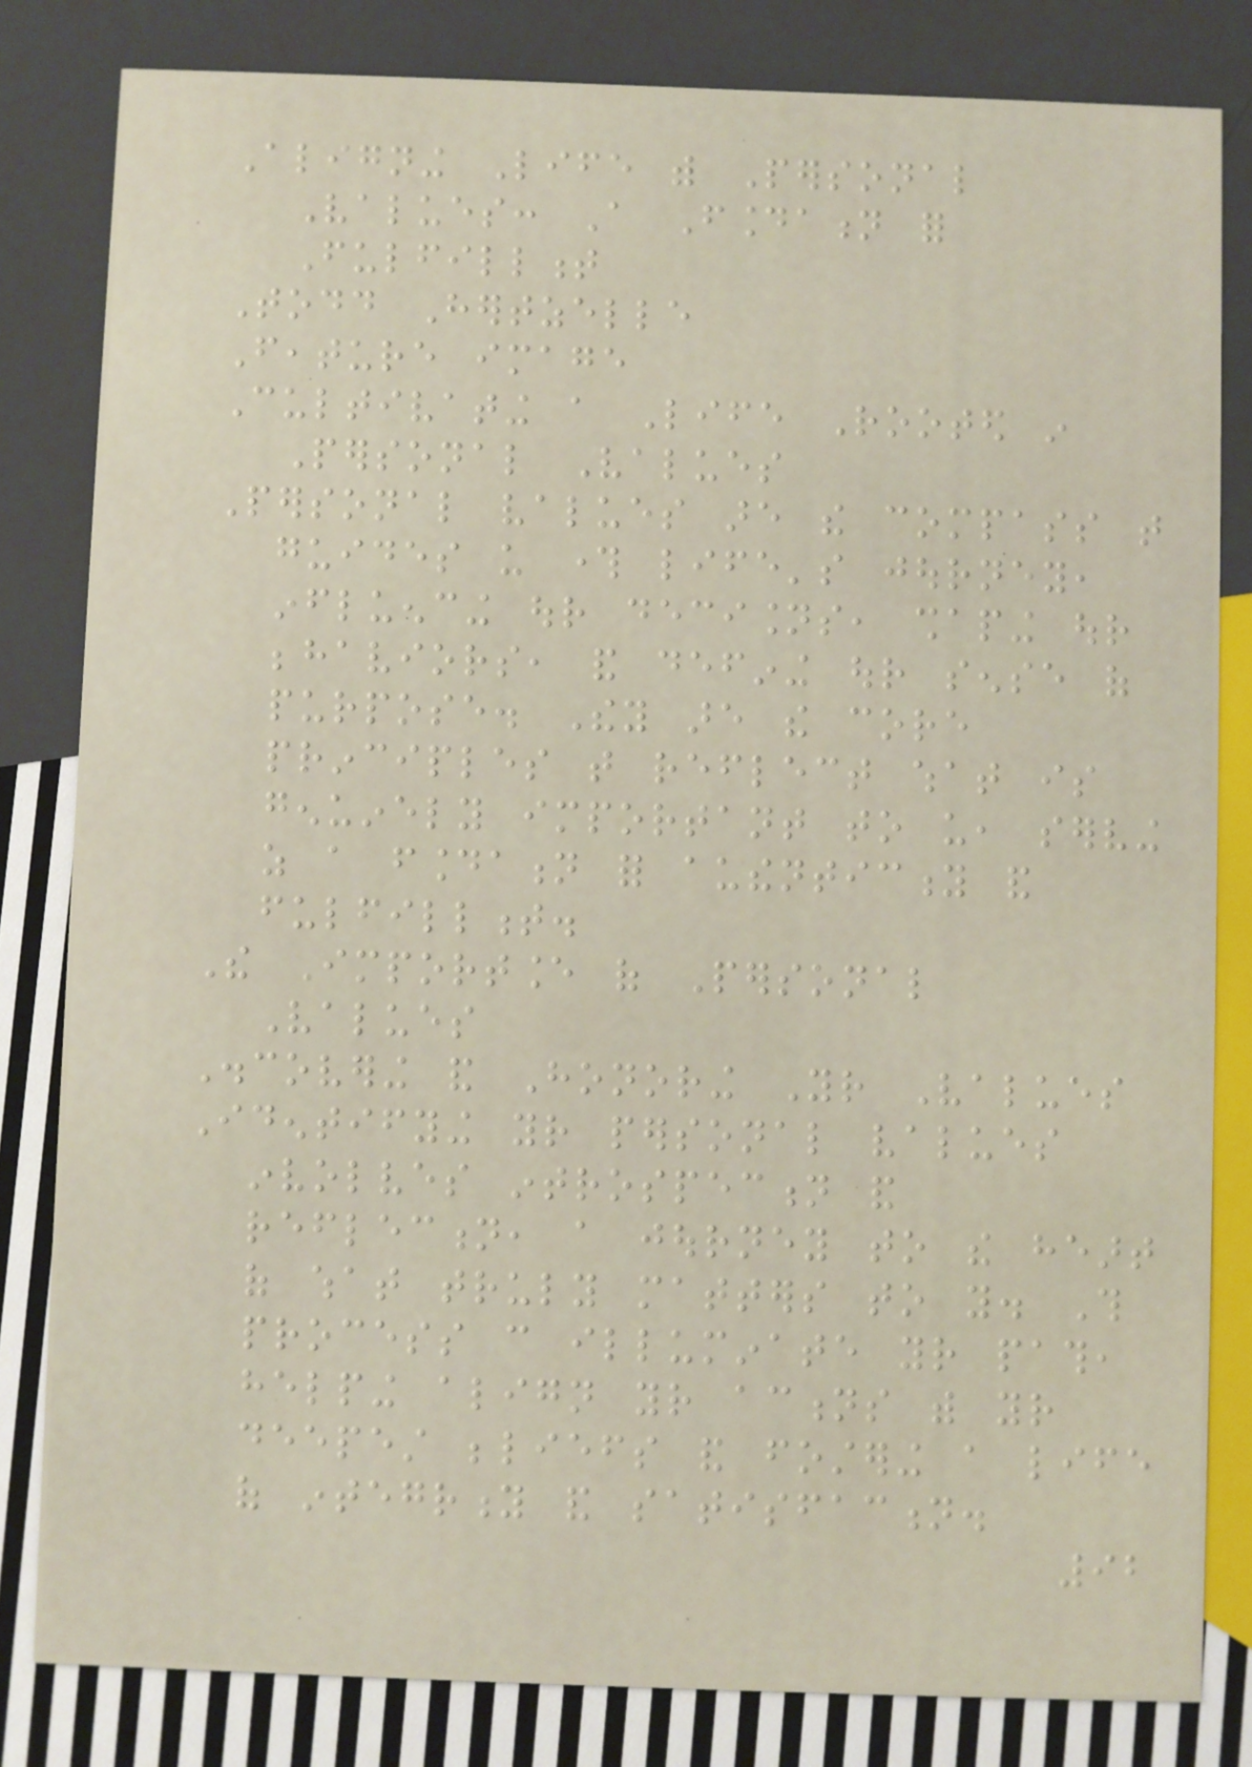Aligning Life with Personal
Values: A Foundation for
Fulfillment
Todd Hertzelle
Feature image
Cultivating a Life Rooted in
Personal Values
Personal values are the compass that
guides us through life's journey,
influencing our decisions, shaping our
behaviors, and defining our sense of
purpose. They are the core
principles that reflect what is
genuinely important to us, serving
as a foundation for authenticity and
fulfillment.
The Importance of Personal
Values
Discovering and Honoring Your Values
Identifying your personal values
involves introspection and
reflection, a journey to the heart
of what truly matters to you. This
process can illuminate your path,
helping align your actions with your
deepest beliefs and fostering a life
of integrity and satisfaction.
92
